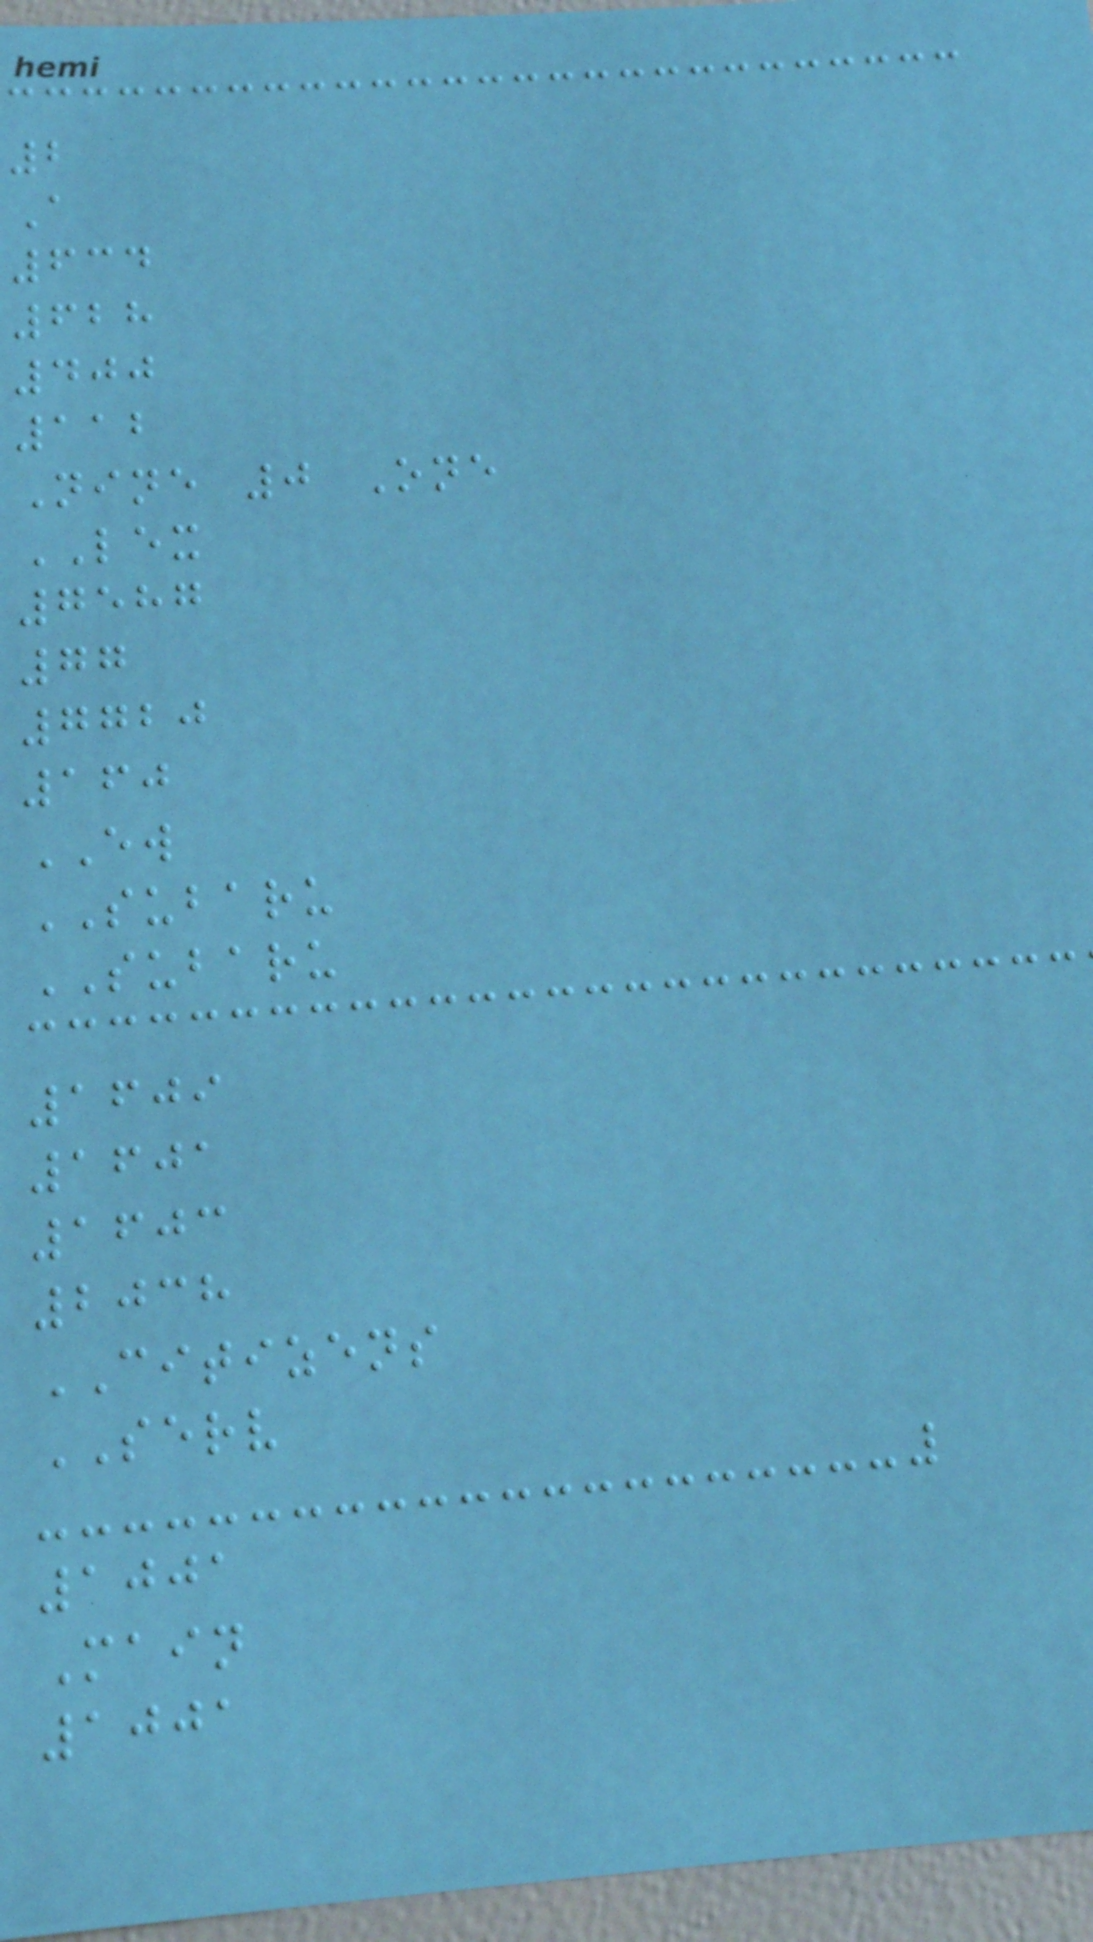2
A
634
628
400
112
Nine 0 One
LEX
7587
77
7720
160
EW
SUBARU
SUBARU
1609
1601
1603
2038
CITIZENS
SERV
1001
Main
1001
